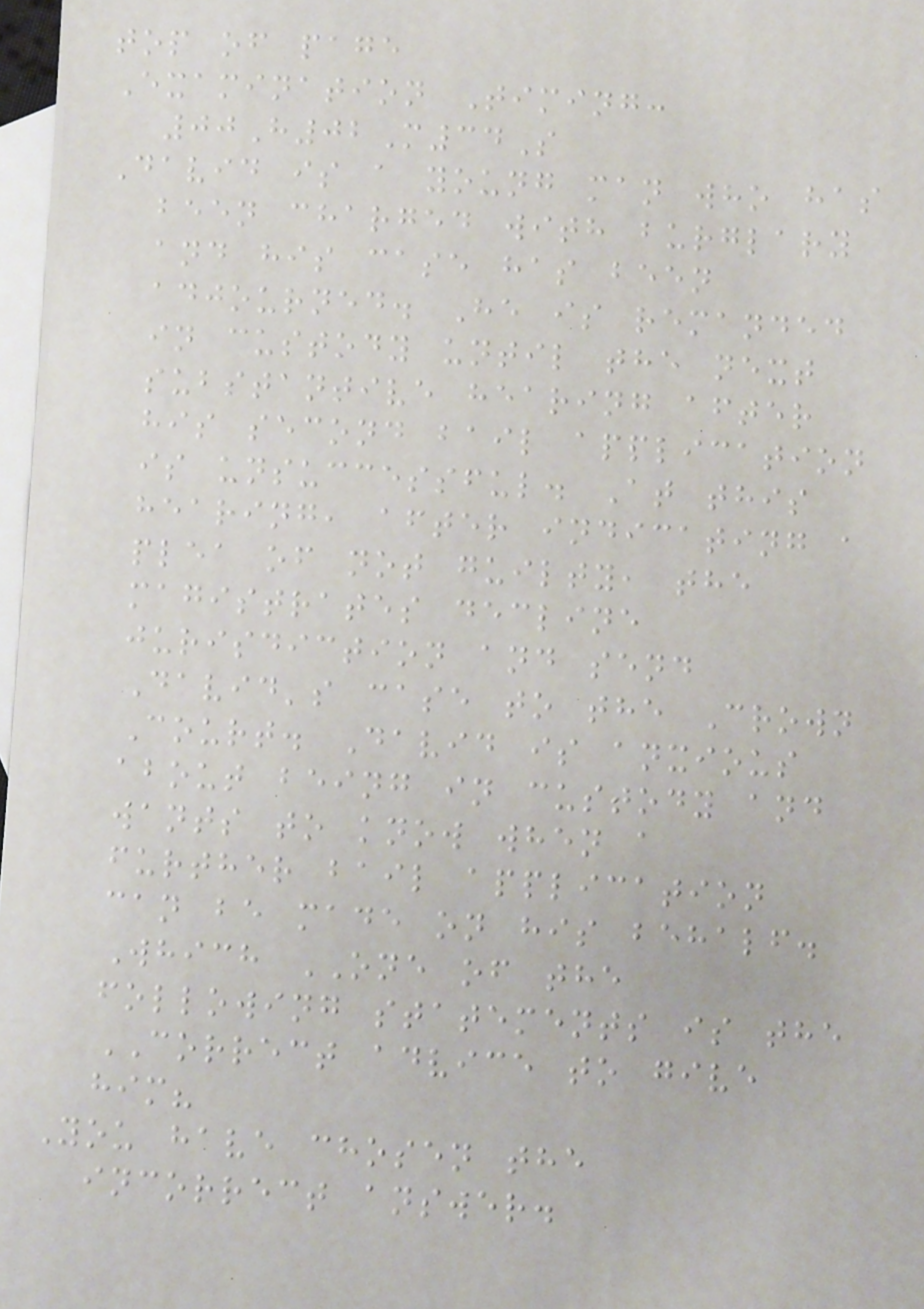top of page
Examination Timing:
00H02M34S
David is a young man who has
been charged with burglary
and his case has been
adjourned. He is remanded
in custody until the next
substantive hearing after
his second bail application
is unsuccessful. At this
hearing, after indicating a
plea of not guilty, the
magistrates decline
jurisdiction and send
David's case to the Crown
Court. David is anxious
about being in custody and
wants to know when a
further bail application
can be made on his behalf.
Which ONE of the
following statements is the
CORRECT advice to give
him?
You have chosen the
incorrect answer.
